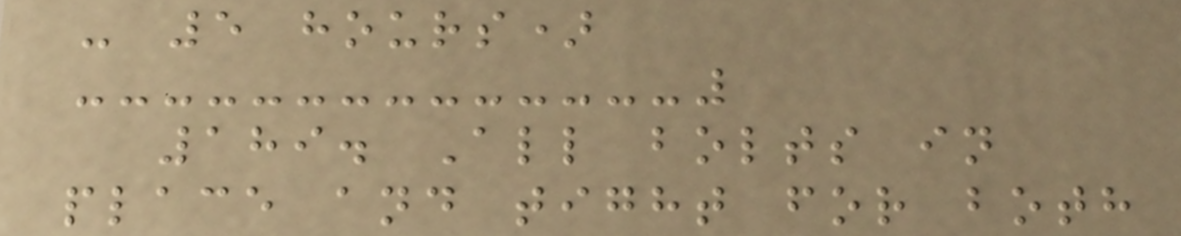- 5 hours)
189. All bolts in
place and tight for both
